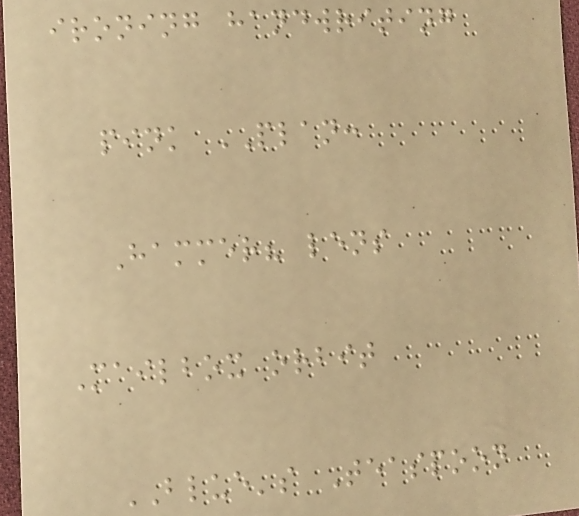ironing handwriting
pink PLAN:
Hammer? lens
Mailbox orbit
BLUE's Teaspoon
